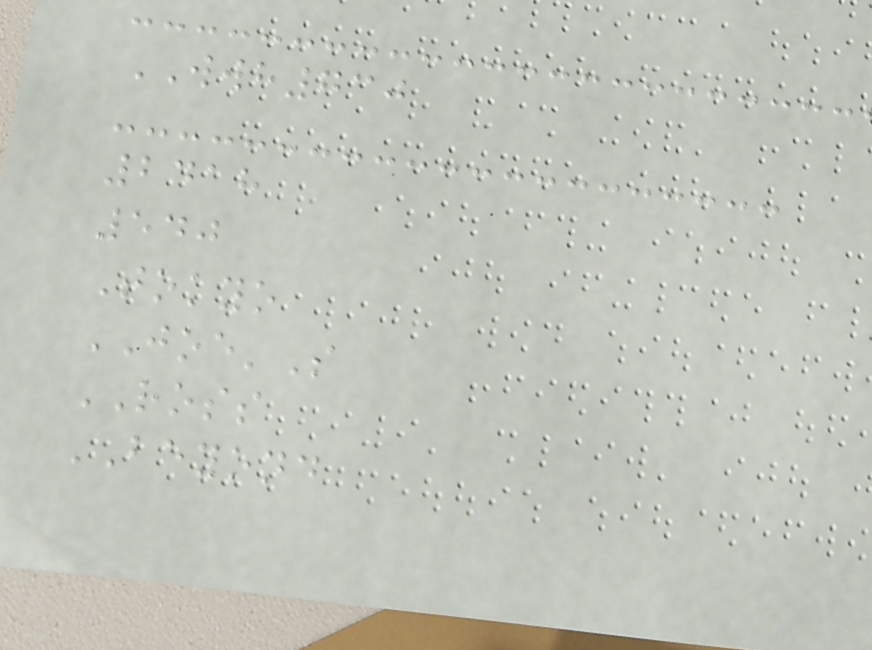WWH730
2418
540
Tokyo
JOE'S
ROSS
BEYOND
